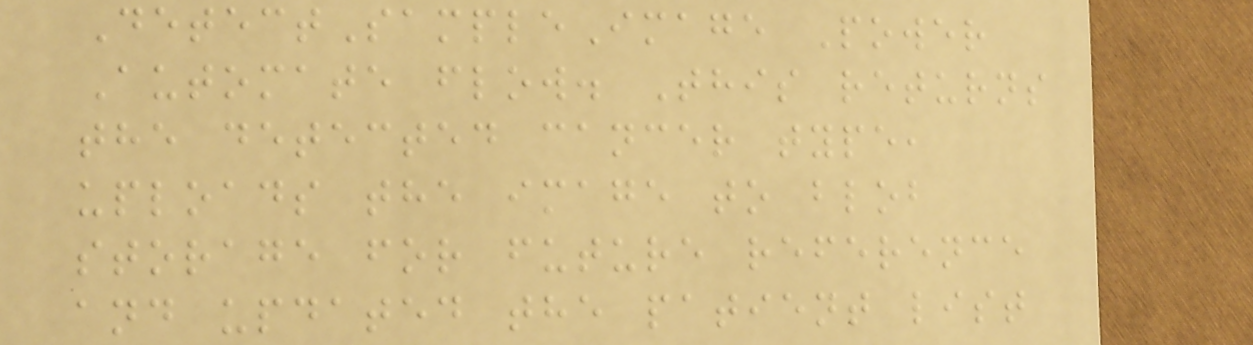DetectSampleImage Power
Automate flow. This returns
the detected cancer type,
uploads the image to blob
storage for future reference
and updated the patient list
